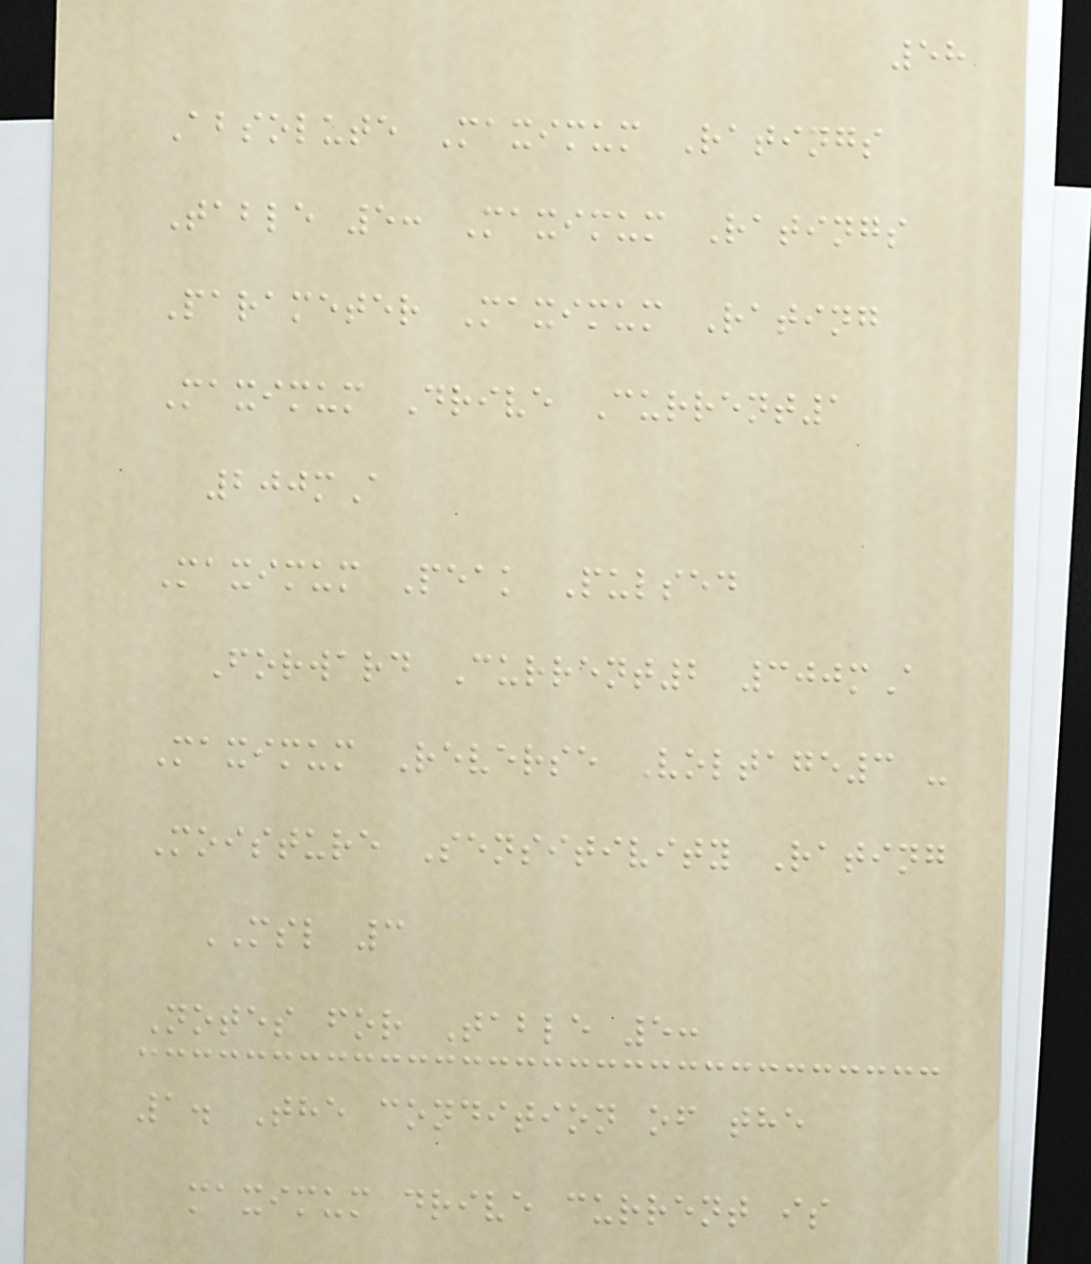58
Absolute Maximum Ratings
Table 5: Maximum Ratings
Parameter Maximum Rating
Maximum Drive Current1
200mA
Maximum Peak Pulsed
Forward Current2 300mA
Maximum Reverse Voltage3 -
Moisture Sensitivity Rating
MSL 3
Notes for Table 5:
1. The condition of the
maximum drive current is
